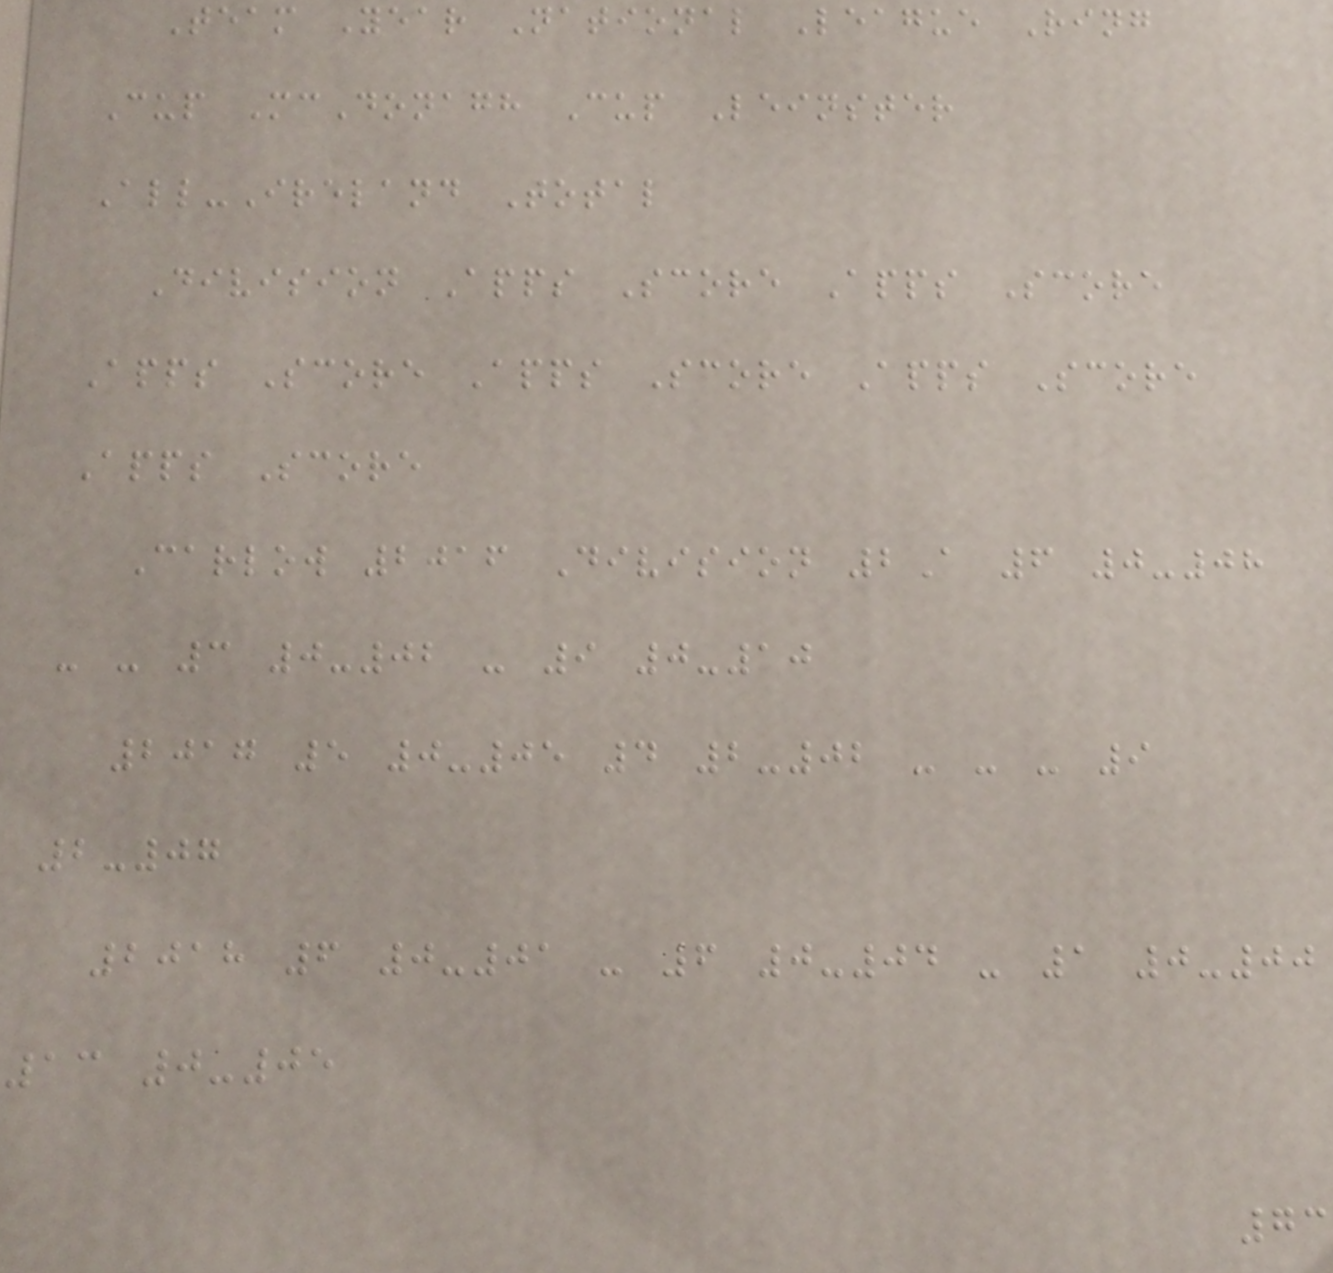Team Year National League Ring
Cup McDonagh Cup Leinster
All-Ireland Total
Division Apps Score Apps Score
Apps Score Apps Score Apps Score
Apps Score
Carlow 2016 Division 2A 6 0-08
- - 3 0-02 - 9 0-10
2017 5 0-05 4 2-02 - - - 9
2-07
2018 6 0-01 - 6 0-04 - 1 0-00
13 0-05
73
